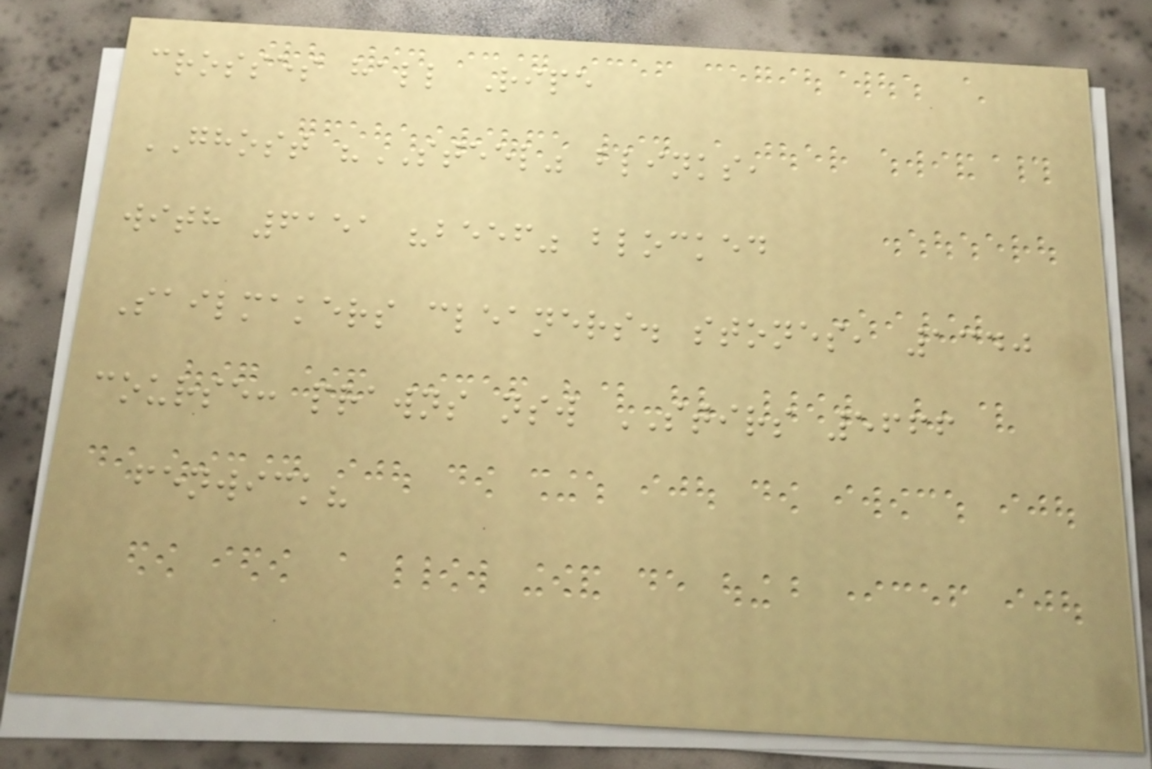crosses hall Ripe
GHOST "STEEL" blinks,
with 6151 "beef" blocked
Sailmakers cleaners. stones, 1340
course: prawns nsw STIRS 5666
fenwick?
